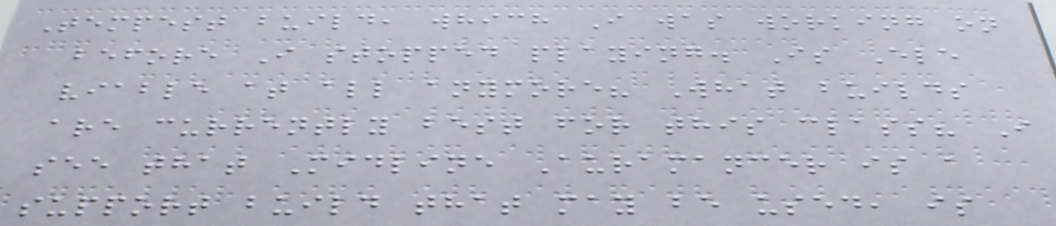Tempest build, which I was working on
before I stopped playing. Is Ele
viable at all anymore? What builds
are currently best for this class? I
see that Midline Auramancer is a
support build that may be used, is
